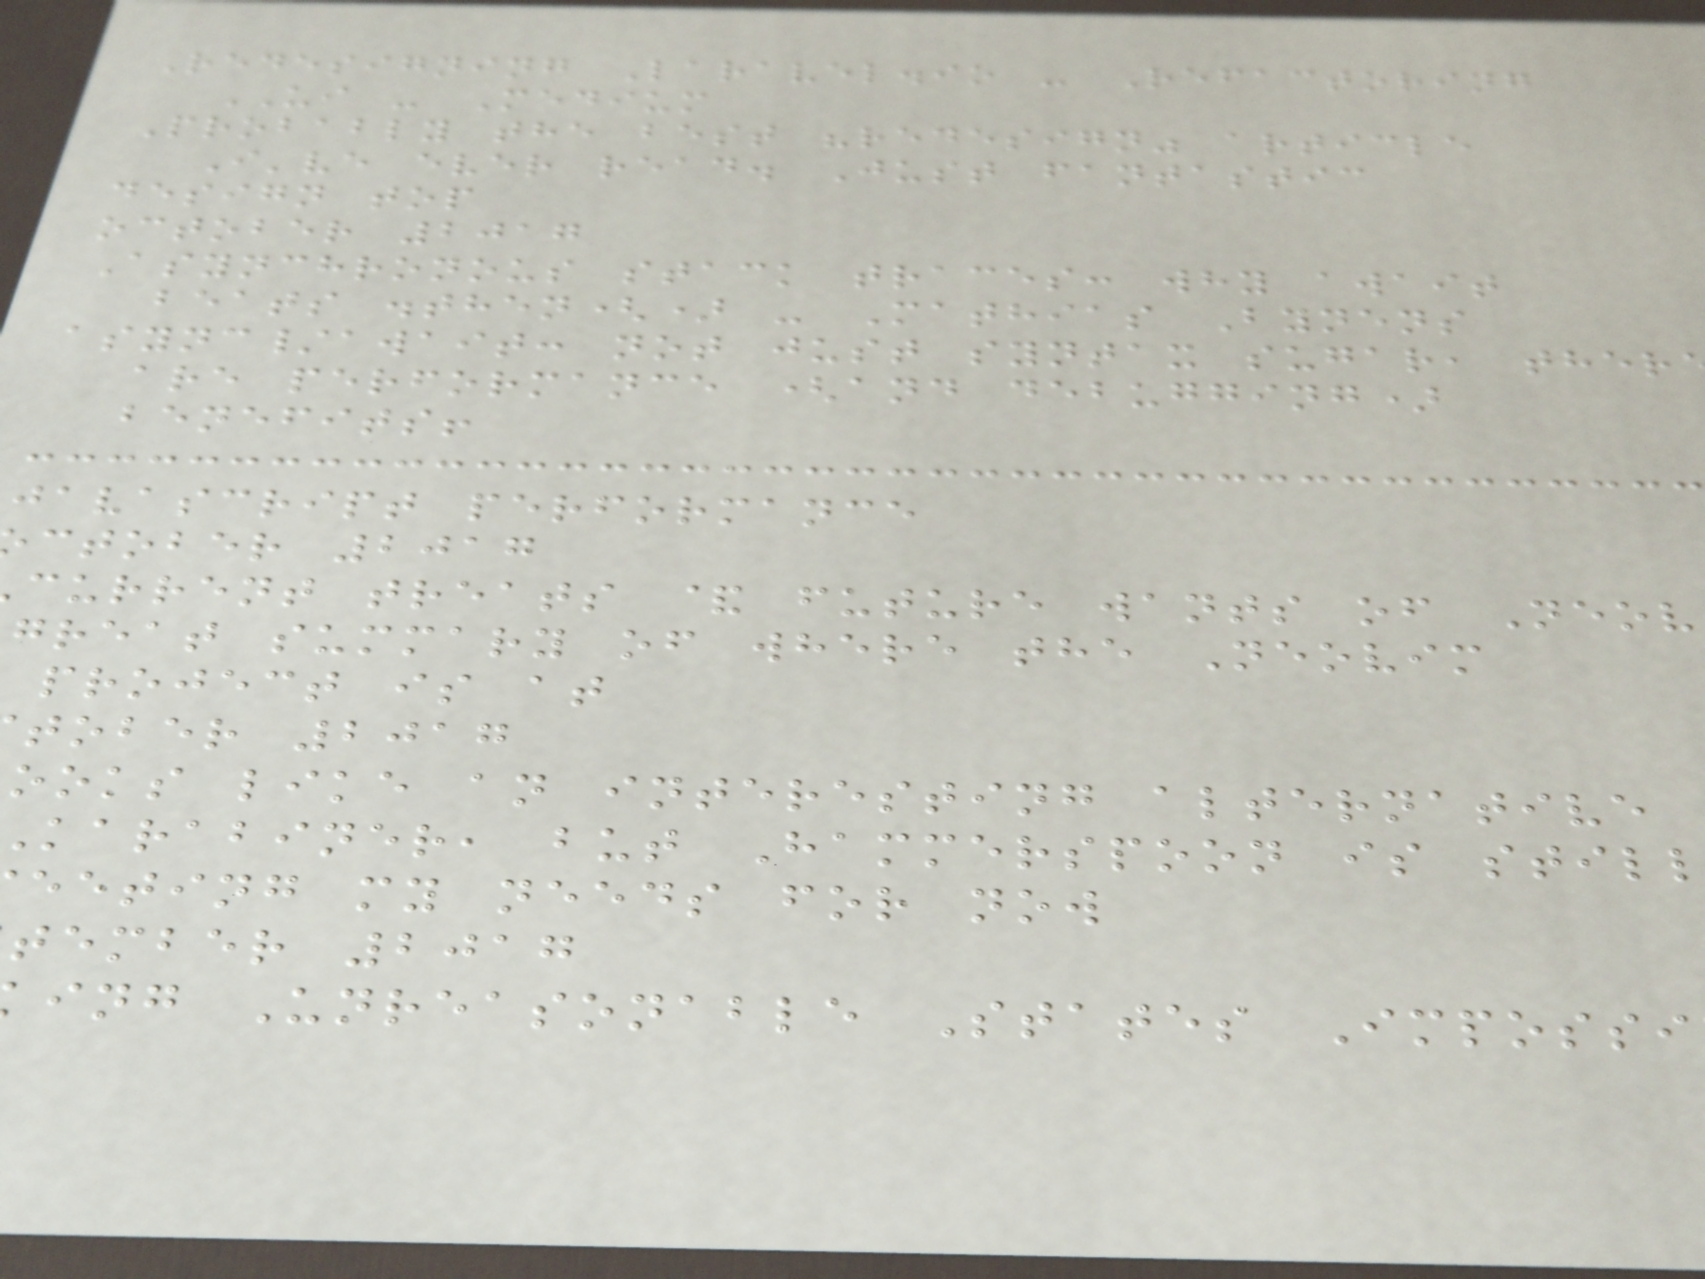Redesigning Laravel.io - Refactoring
UI - Medium
Probably the best "redesign" article
I've ever read. Just fantastic
design top
october 2017
Asynchronous stack traces: why await
beats .then() - Mathias Bynens
async/await: not just syntax sugar, ther
are performance (and debugging)
benefits!
javascript performance
ctober 2017
current treats & future wants of Neov
great summary of where the Neovim
project is at
tober 2017
ooks like an interesting alternative
karabiner, but Hammerspoon is stil
eeting my needs for now
tember 2017
ing Unreasonable States Impossi
